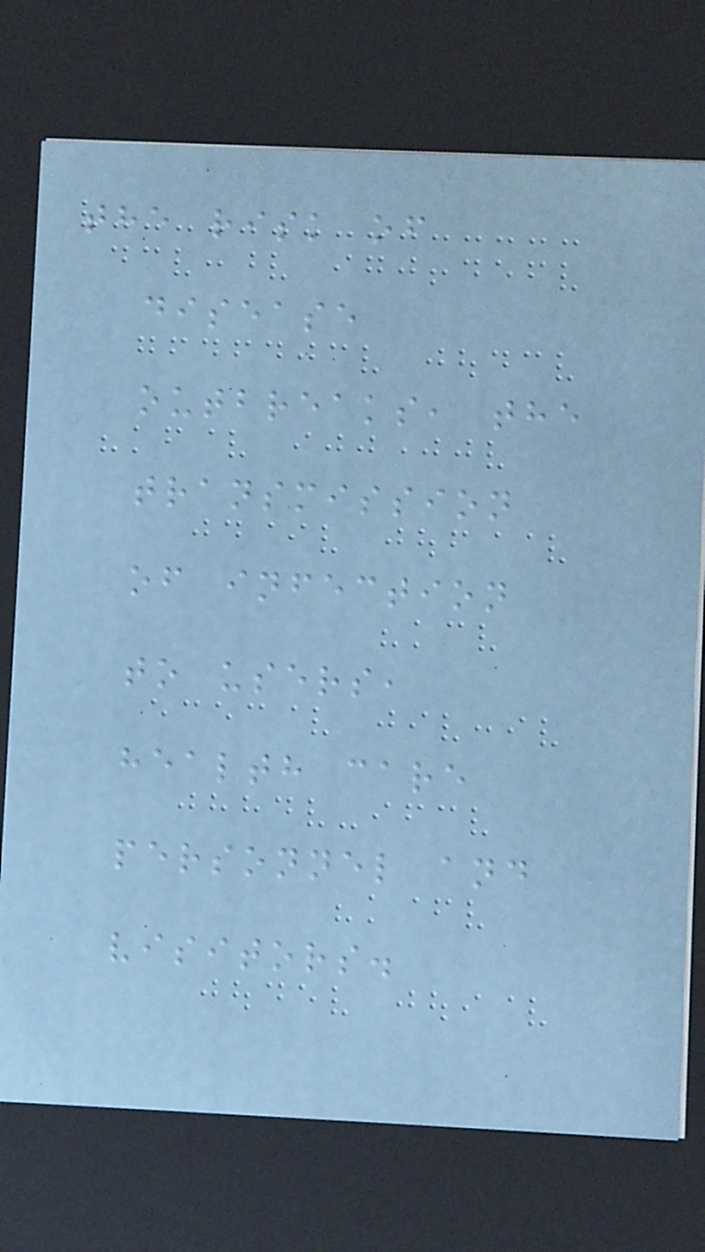the risk of
disease
outbreaks, the
transmission
of infection
to users,
health care
personnel and
visitors.
